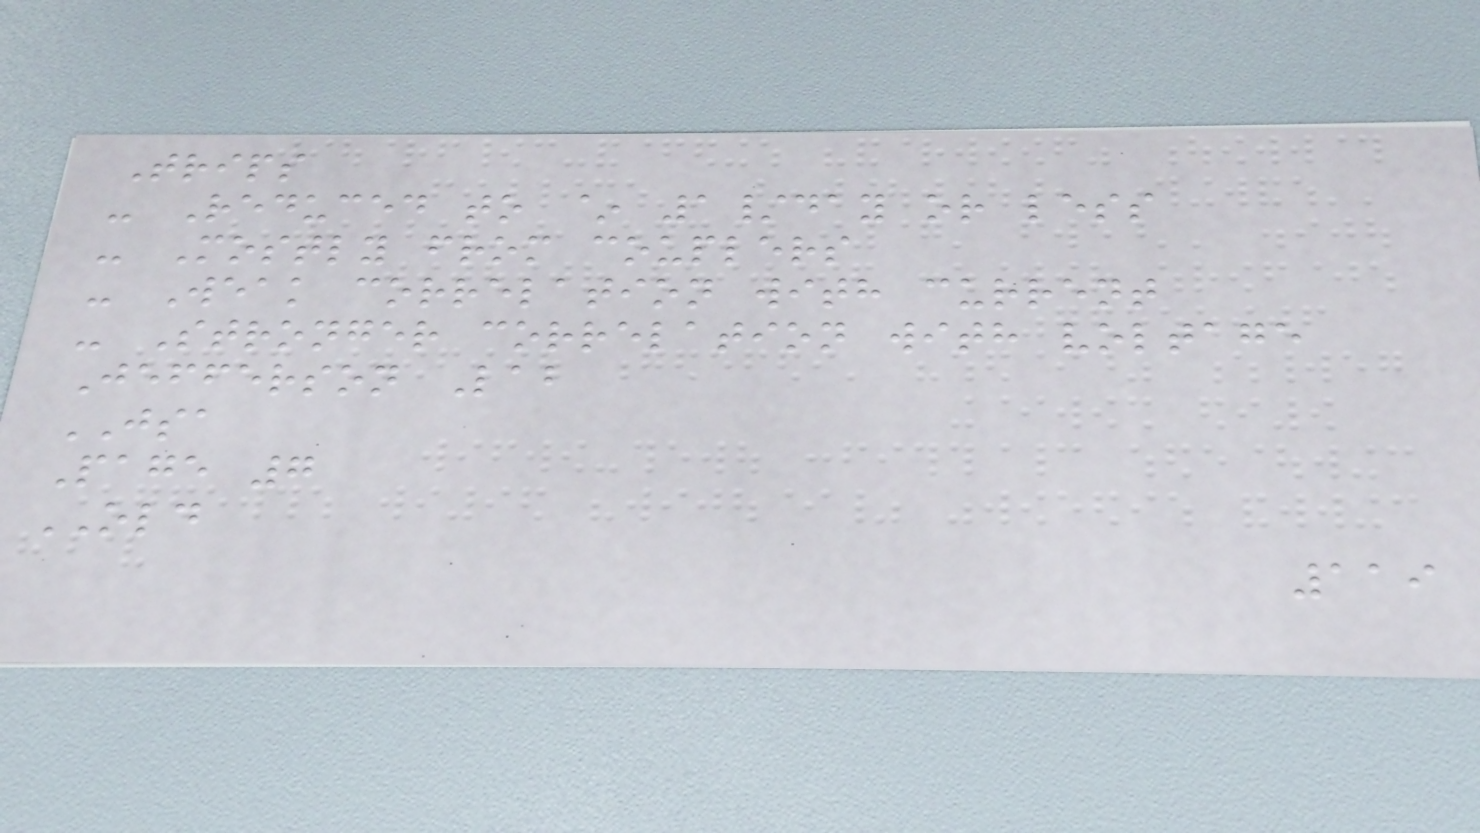Trips
- Reduced to ~ 1/day or less
- Mostly from couplers
- Weak correlation with current
- Stronger correlation with voltage
Jefferson Lab
JSA
Page 7
OLD
119
